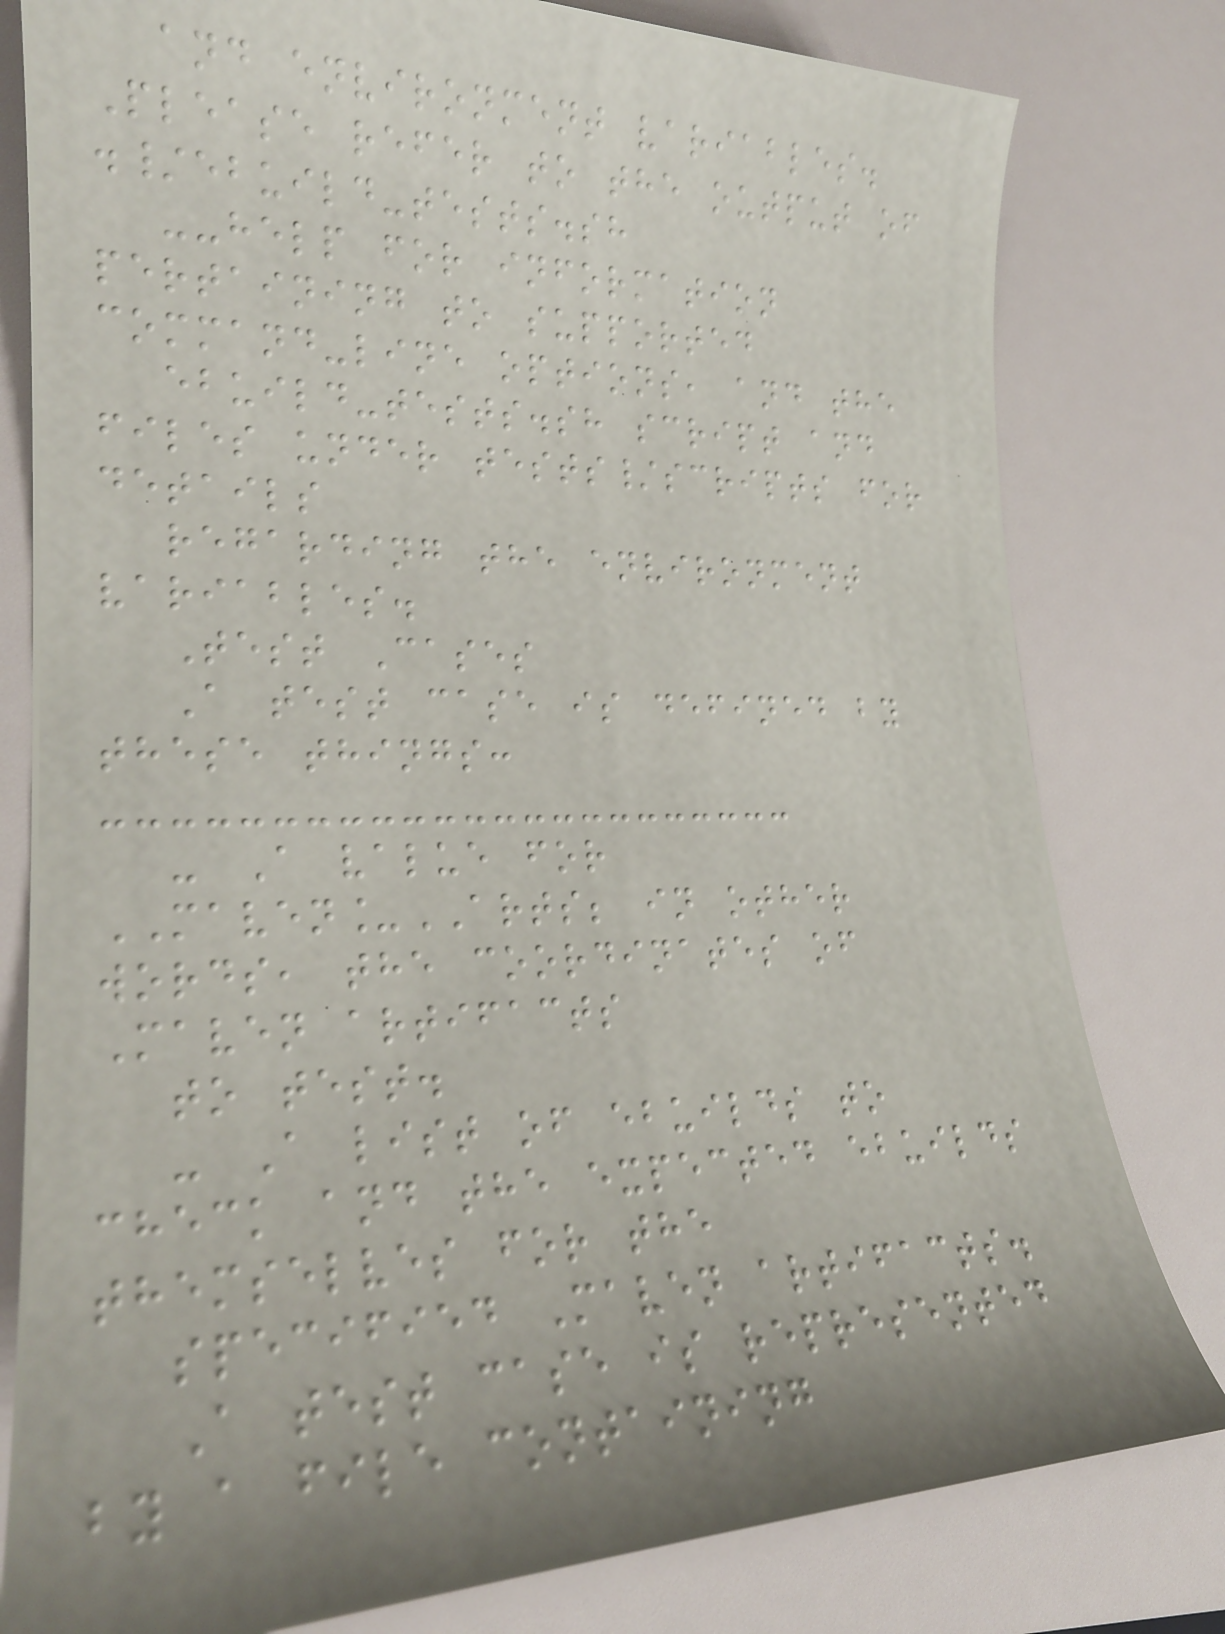and environment variables.
Please refer to the output of
./ebuild-tests.sh
--help for information
pertaining to supported
command-line options, and the
ebuild-tests.sh script and
files under tests/scripts for
details
regarding the environment
variables.
Test Cases
A test case is defined by
these things:
- A value for
MAVEN_ARTS; in other
words, the coordinates of
Maven artifacts
to test.
- A list of ebuilds to
check and the expected ebuilds
themselves for the
specified Maven artifacts.
A test case is represented
by a file containing
